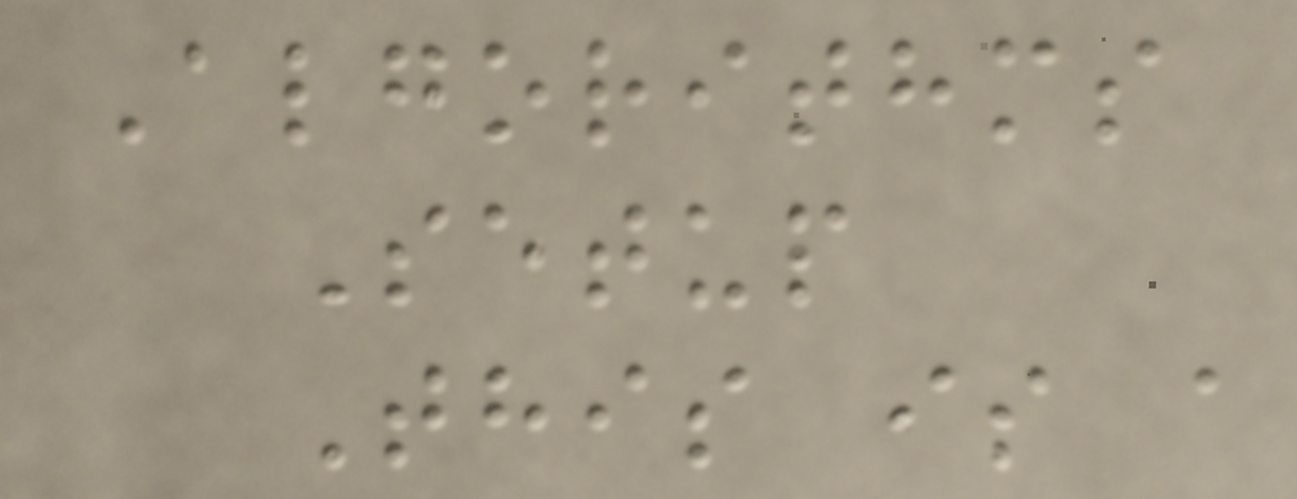Algorithms
Setup
This is a
